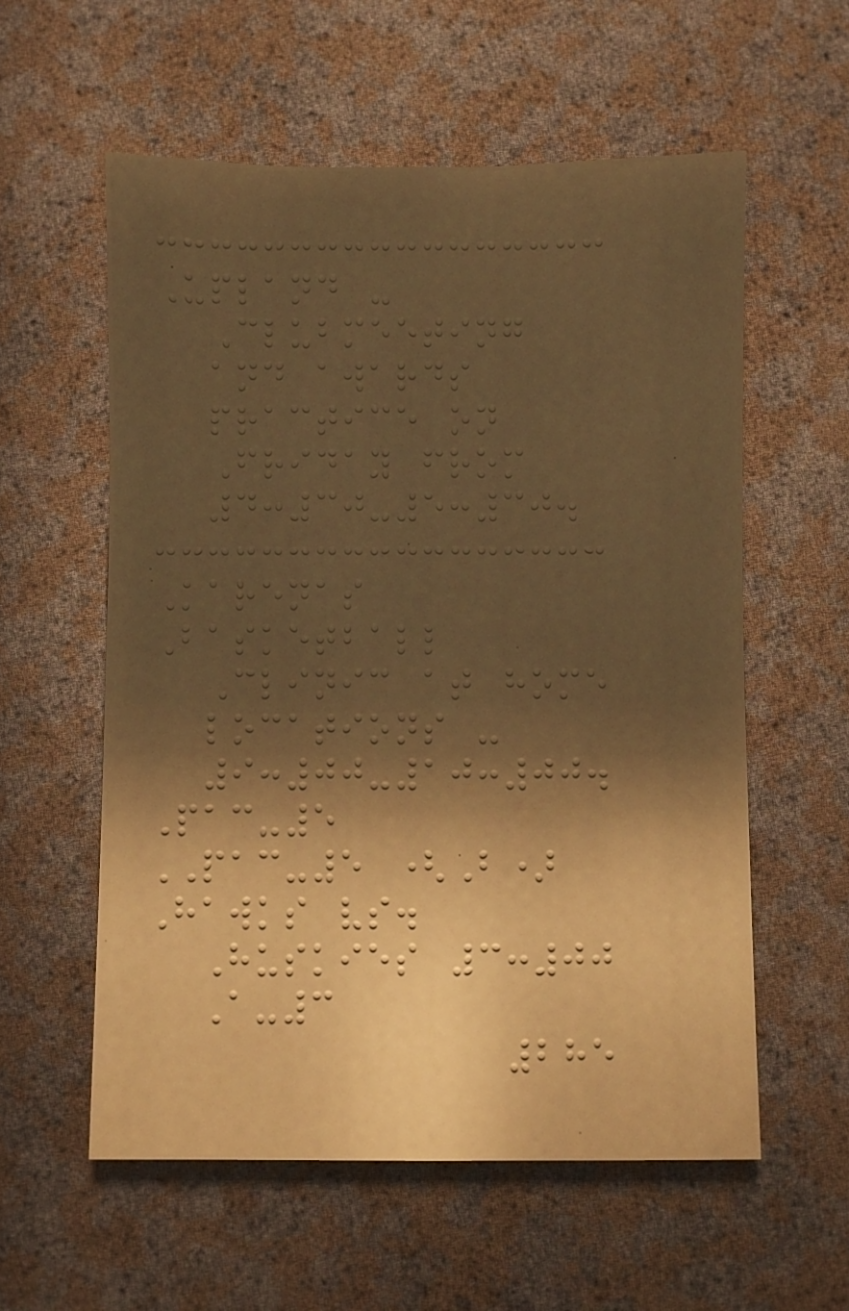Upland -
Clubmeeting
and awards
practice on
Friday from
4:30-5:30.
Karenas
Basketball
Clinic at home
locations -
9:00-10:00.
Pac-5
PAC-5 (B)
Hawks vs.
Huskies 3:00
A-3
285
